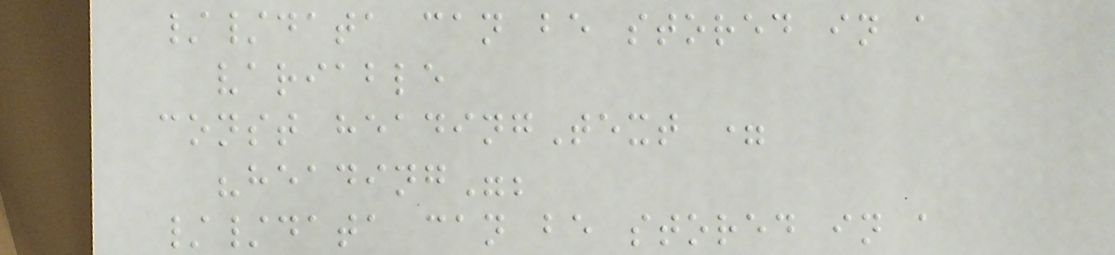//data can be stored in a
variable
const headingText =
"heading";
//data can be stored in a
